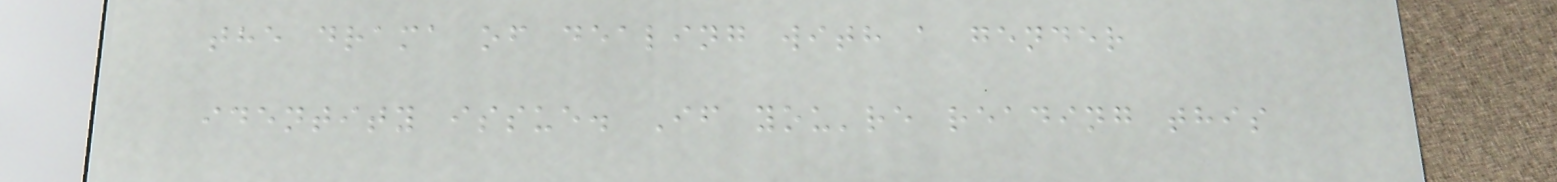the drama of dealing with a gender
identity issue. If you're reading this
